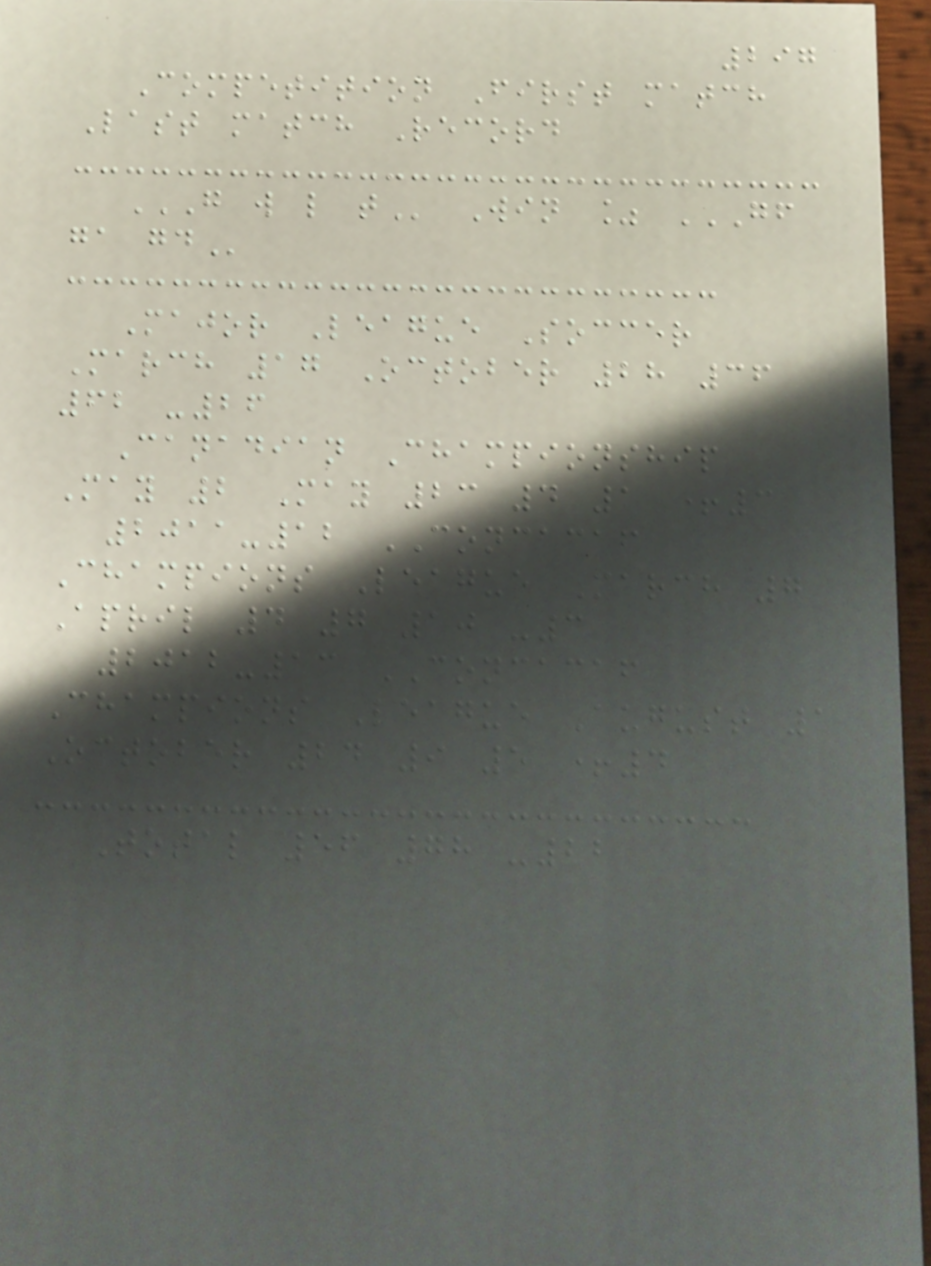297
Competition First match
Last match Record
G W L T Win % GF
GA GD
Major League Soccer
March 17 October 28 36
62 -26
Canadian Championship
May 2 May 23 4 1 +3
2011-12 CONCACAF
Champions League March 7
April 4 7 10 -3
2012-13 CONCACAF
Champions League August 1
October 24 9 5 +4
Total 56 78 -22
